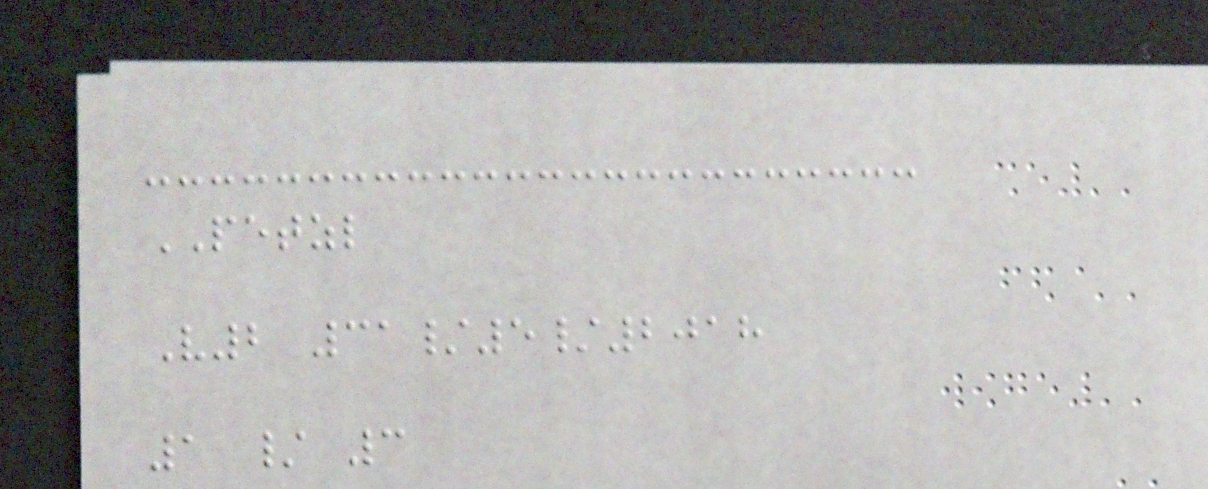PETZL
V2 31/5/2018
1 / 3
